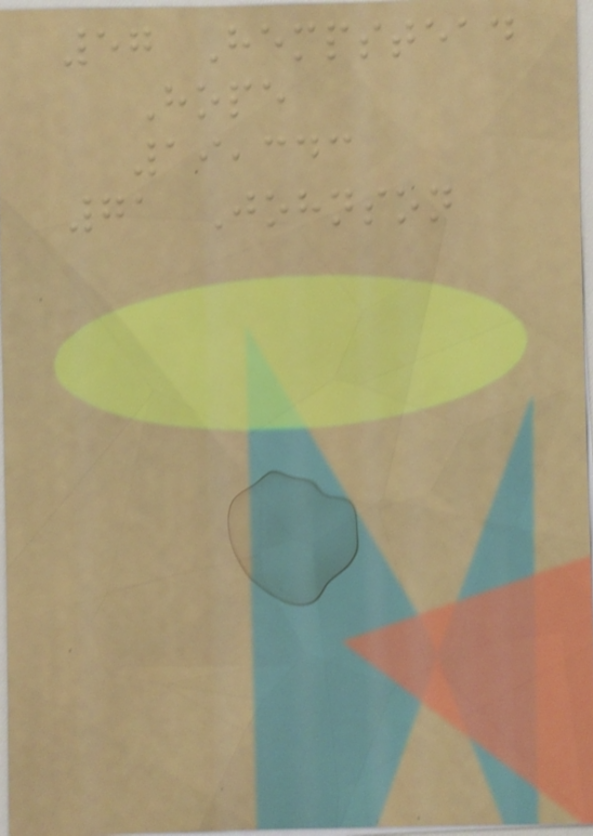57 Hempstead
Hope
19,343
71 Johnson
